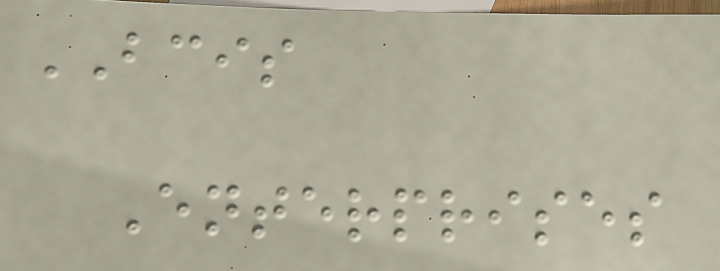BCIS
Enterprises
